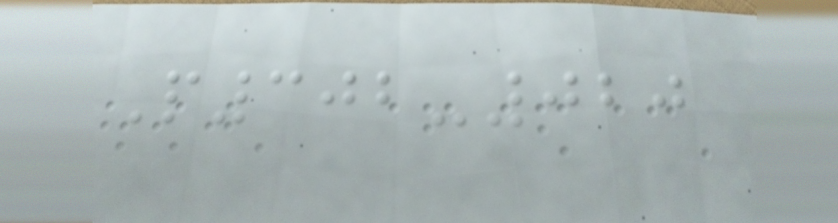P302-020
